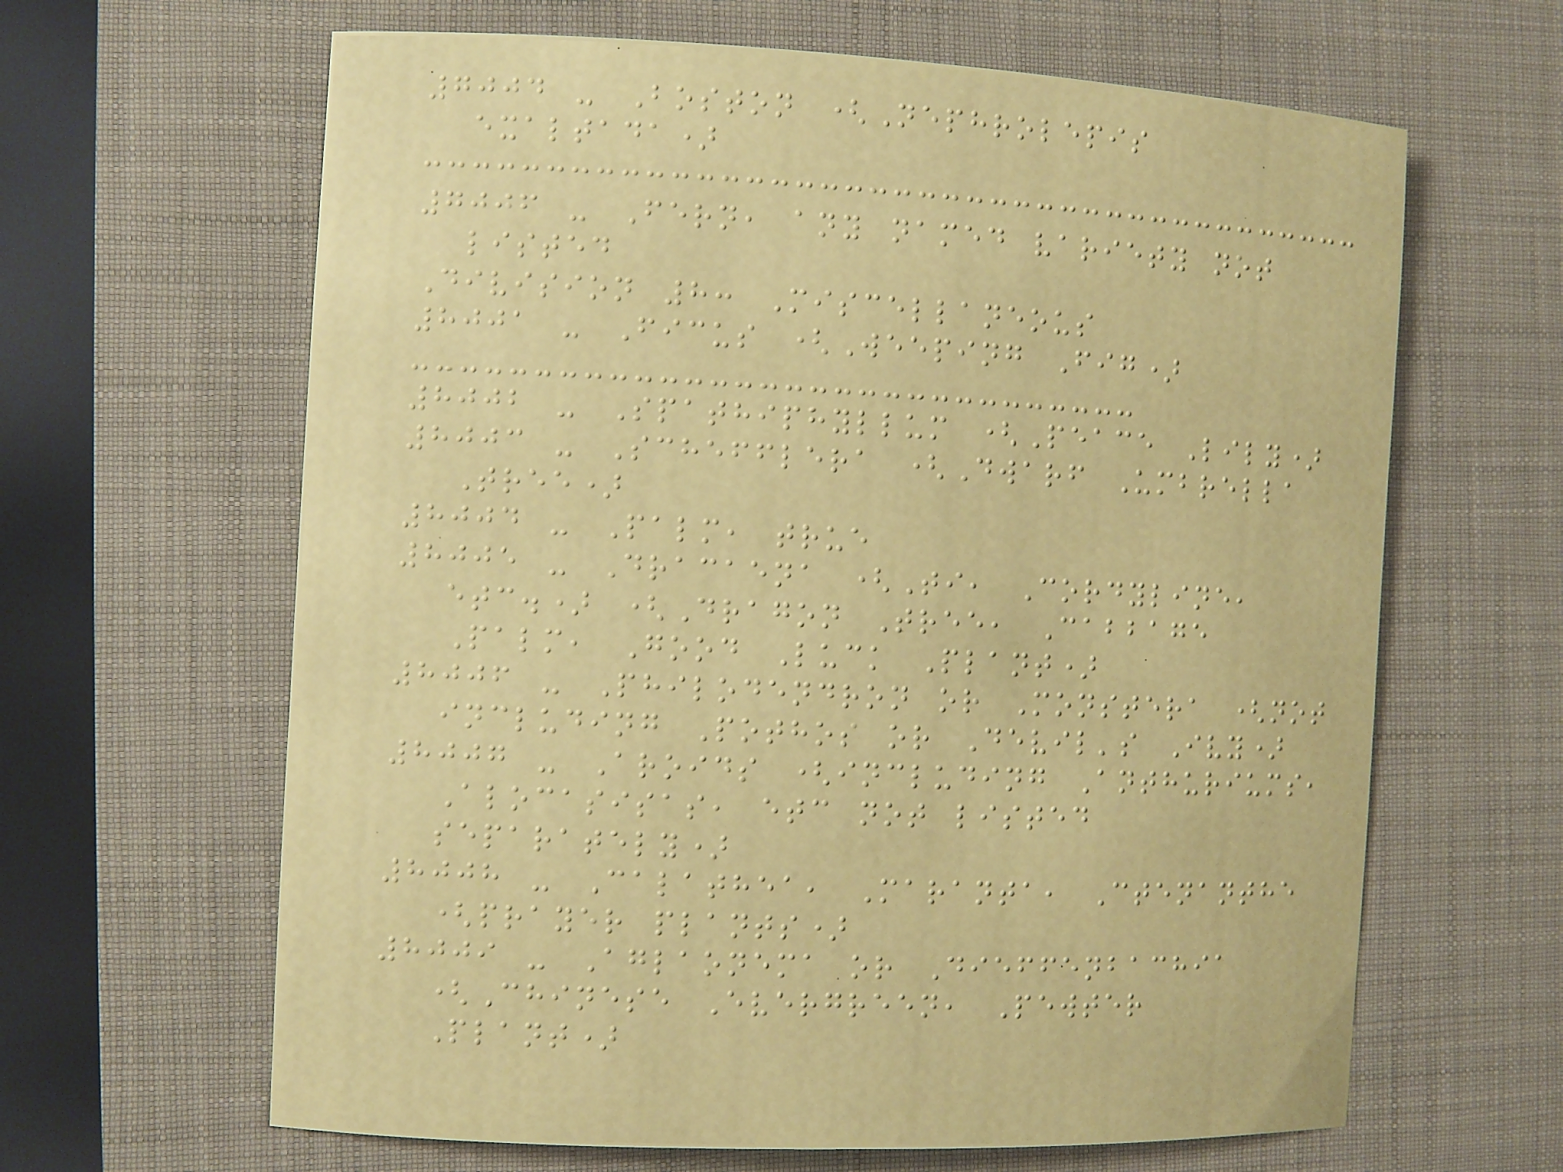7004 - Boston (Nephrolepis
exaltada)
7006 - Fern, any named variety not
listed
Division 8: Miscellaneous
8001 - Ficus (Weeping Fig)
8002 - Spathiphyllum (Peace Lily)
8003 - Schefflera (Dwarf Umbrella
Tree)
8004 - Palm, true
8005 - Dracaena (Ti, Cordyline,
etc.) (Dragon Tree, Cabbage
Palm, Good Luck Plant)
8006 - Philodendron or Monstera (not
including Pothos or Devil's Ivy)
8007 - Aroids (including Anthuriums,
Alocasisas, etc not listed
separately)
8008 - Calathea, Maranta, Ctenanthe
(prayer plants)
8009 - Aglaonema or Dieffenbachia
(Chinese Evergreen, Pewter
Plant)
